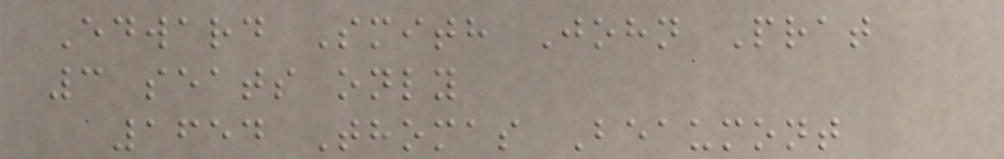Edward Smith John Prat
3 seats only
1654 Thomas Beaumont
